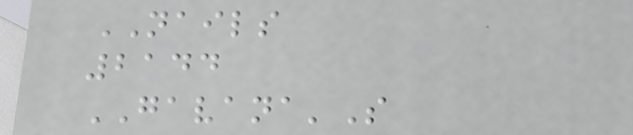NAILS
2144
GAVANA'S
